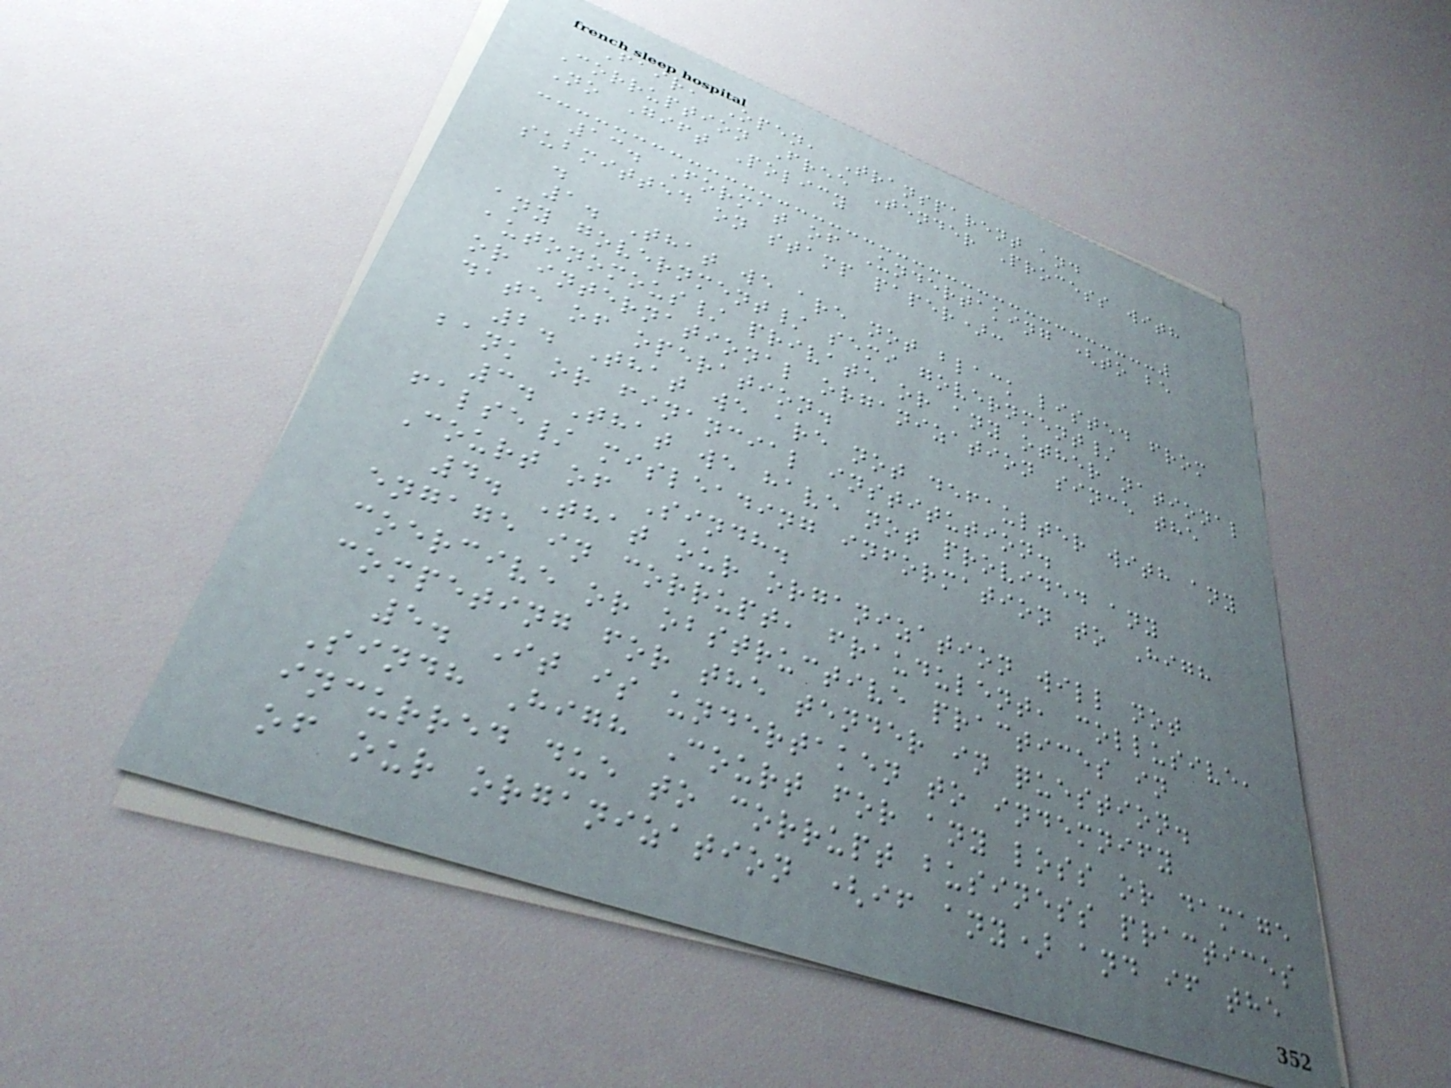Fair, Open, Transparent and
Corruption Free Tender Process with
No Gift Policy
13. Format of Undertaking (to be
submitted on stamp paper):
.
1. That we are not black listed from
any government/ semi government/
autonomous/ private or any other national
or international organization since the
date of operation.
2. That we are not defaulter with any
bank or financial institution.
3. That we have not provided any
false/ misleading information to High
Court of Sindh.
4. That our organization will not
engage in corrupt, fraudulent, collusive,
coercive or obstructive practices in
competing for the tender in question.
5. It is undertaken to indemnify
Sindh High Court for any loss or damage
incurred due to corrupt business practices
of our organization (if any) and if the
